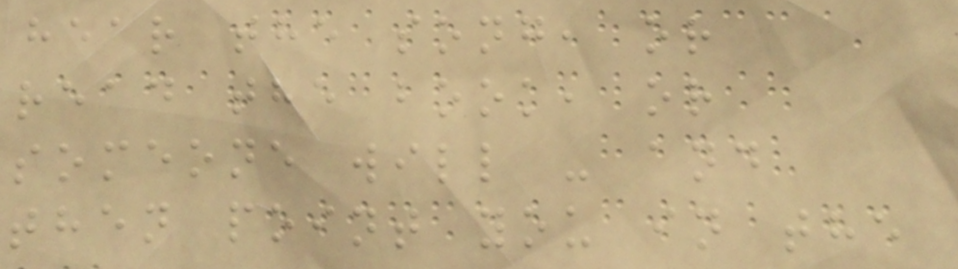hear the song, or
read the book, or
someone will - and
then point you in the
